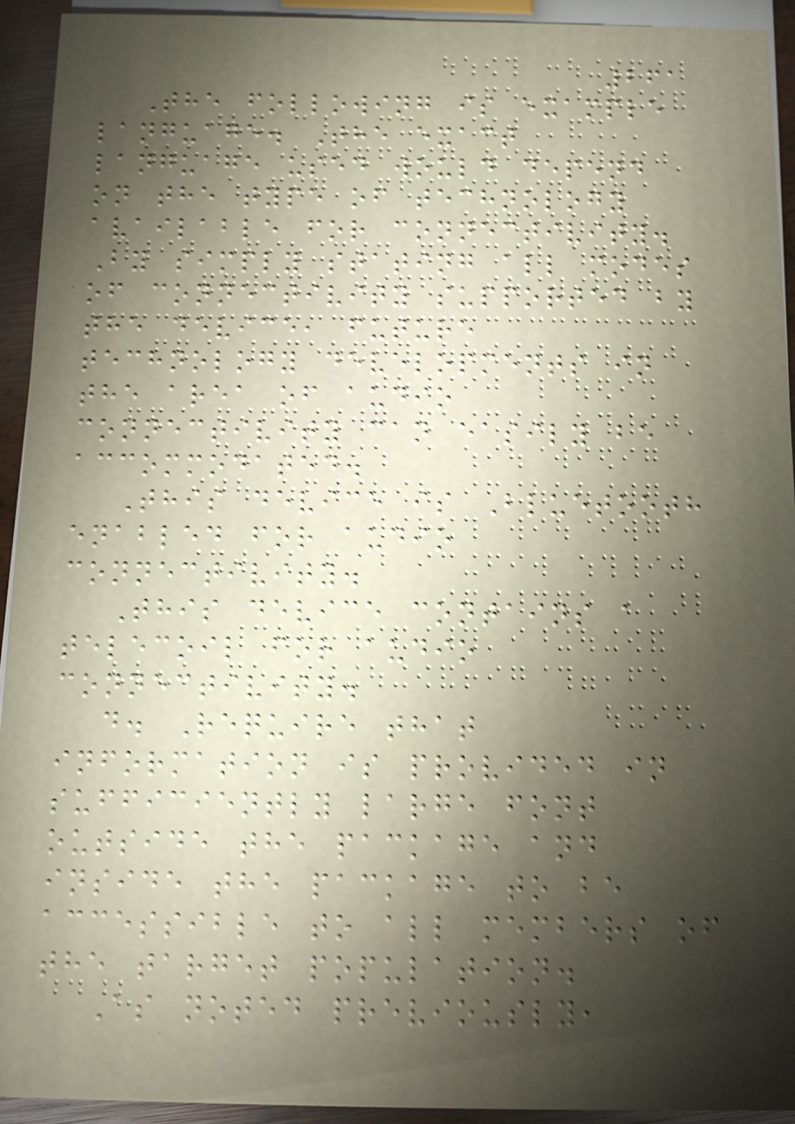261
The following is example
language. The exact
language used would depend
on the type of technology
available for connectivity.
By simply stating all modes
of connectivity supported by
the device, future
technology developments in
the area of audio
connectivity can easily be
accommodated.
This device is Bluetooth
enabled for audio
connectivity.
This device contains a
telecoil for audio
connectivity.
d. Require that
information is provided in
sufficiently large font
outside the package and
inside the package to be
accessible to all members of
the target population.
As noted previously,
